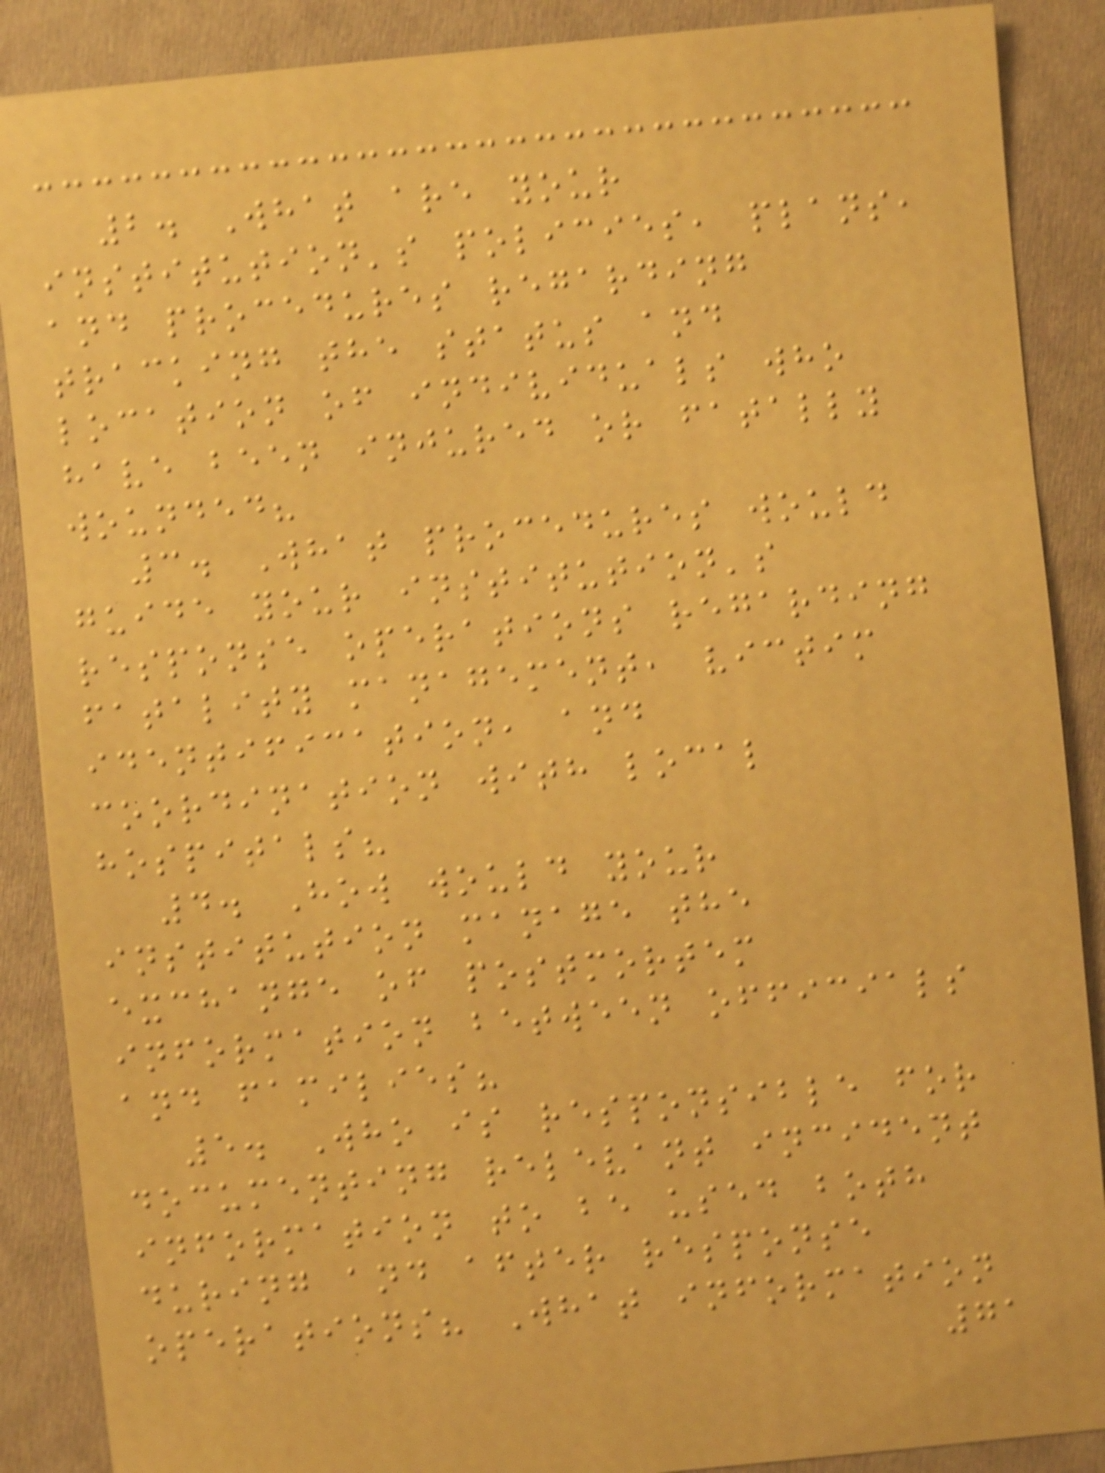2. What are your
institution's policies, plans,
and procedures regarding
tracking the status and
location of individuals who
have been injured or fatally
wounded?
3. What procedures would
guide your institution's
response operations regarding
fatality management, victim
identification, and
coordination with local
hospitals?
4. How would your
institution manage the
exchange of postmortem
information between officials
and families?
5. Who is responsible for
documenting relevant incident
information to be used both
during and after response
operations? What information
71
